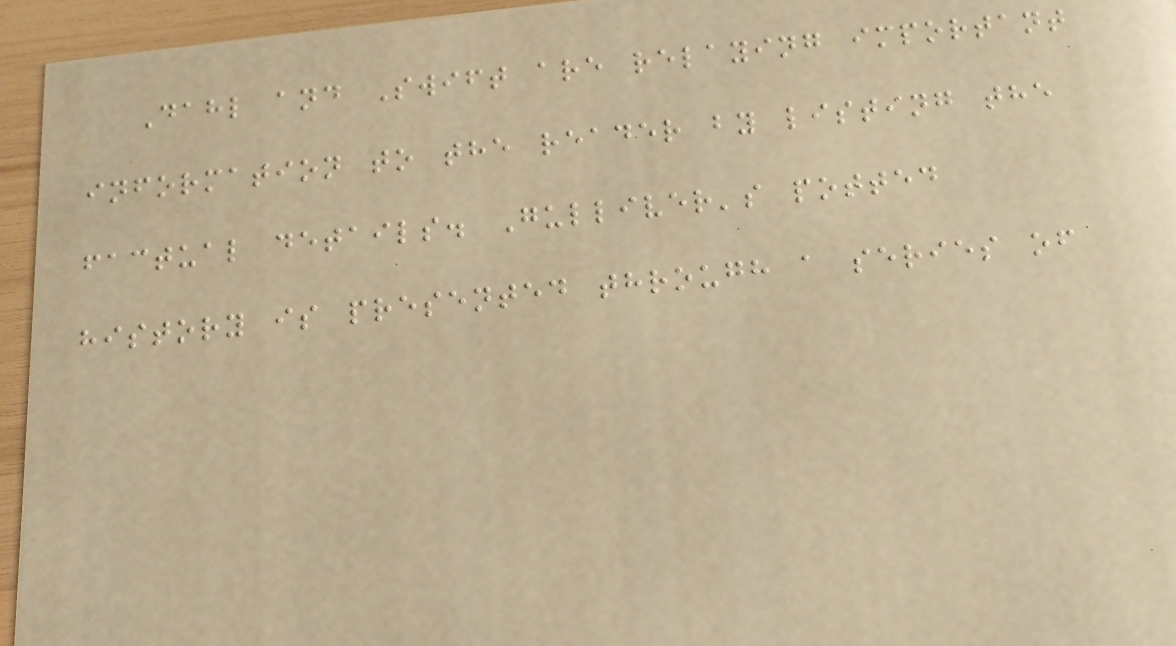Dahl and Swift are relaying important
information to the reader by listing the
factual details. Gulliver's potted
history is presented through a series of
